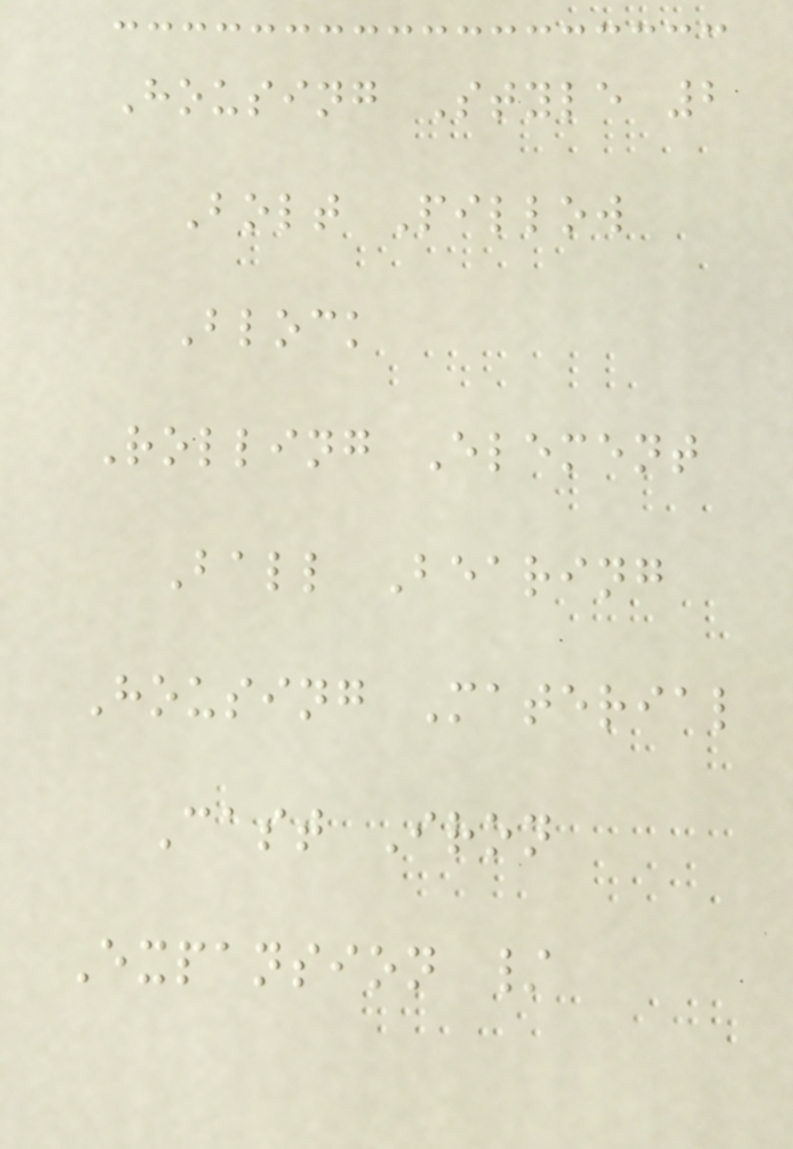Housing Style 2
Bolt Pillow
Block
Rolling Element
Ball Bearing
Housing Material
Cast Iron
Expansion /
